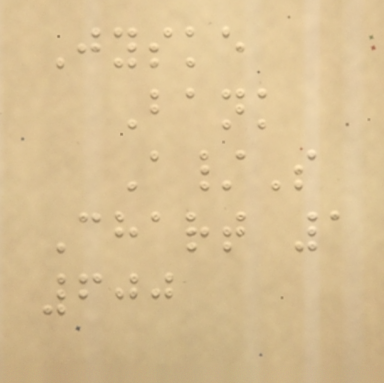Jyske
Bank
A/S
Chart 1
600
